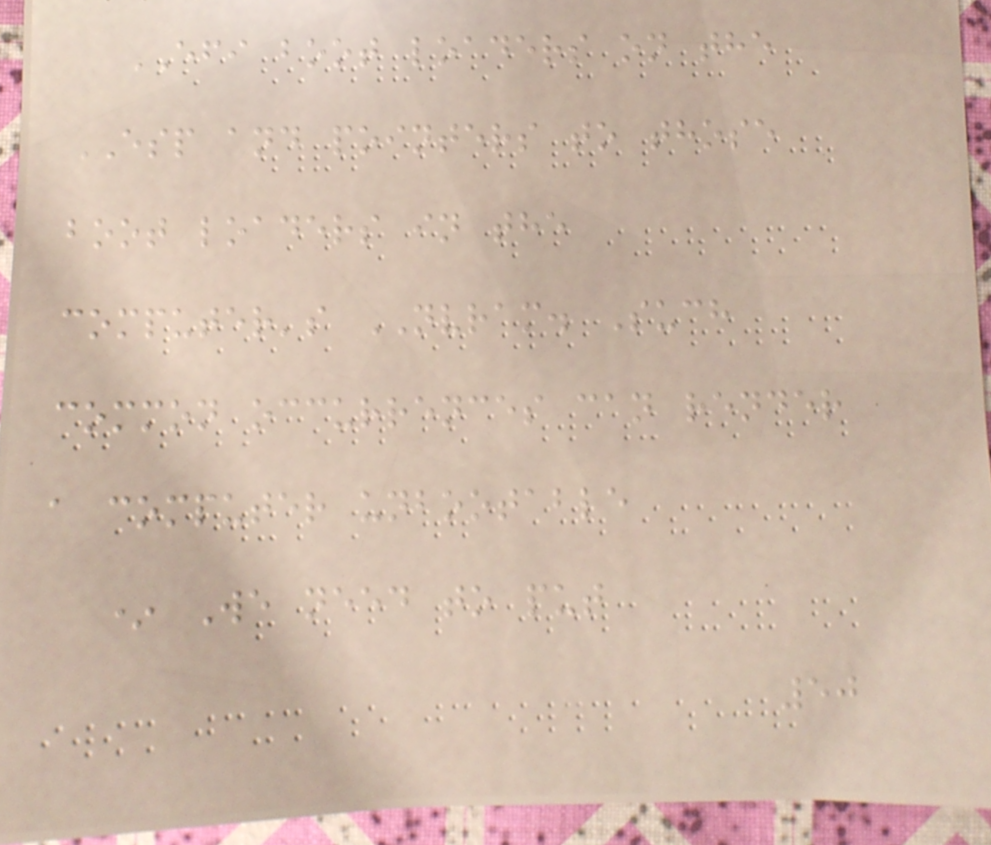EFI boot loaders on the
ESP and pointers to those
boot loaders in the
computer's NVRAM. Such
common occurrences can render
a computer unbootable
* We need to put
50
